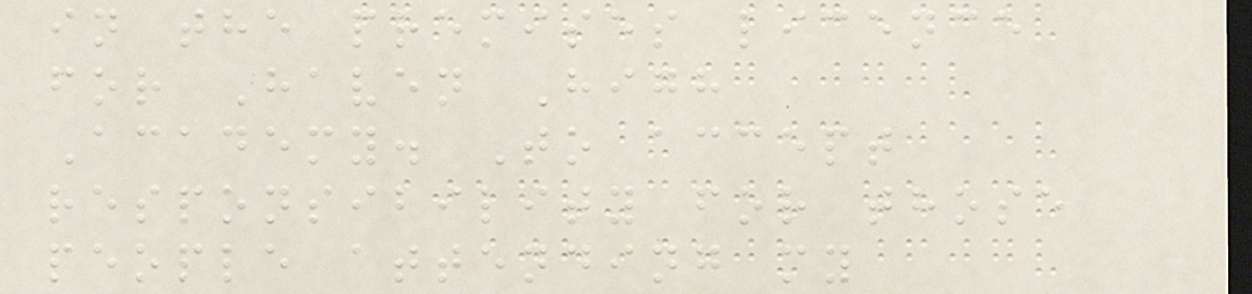in the premises licence
for Haven High
Academy. To accept
responsibility for those
people attending my
